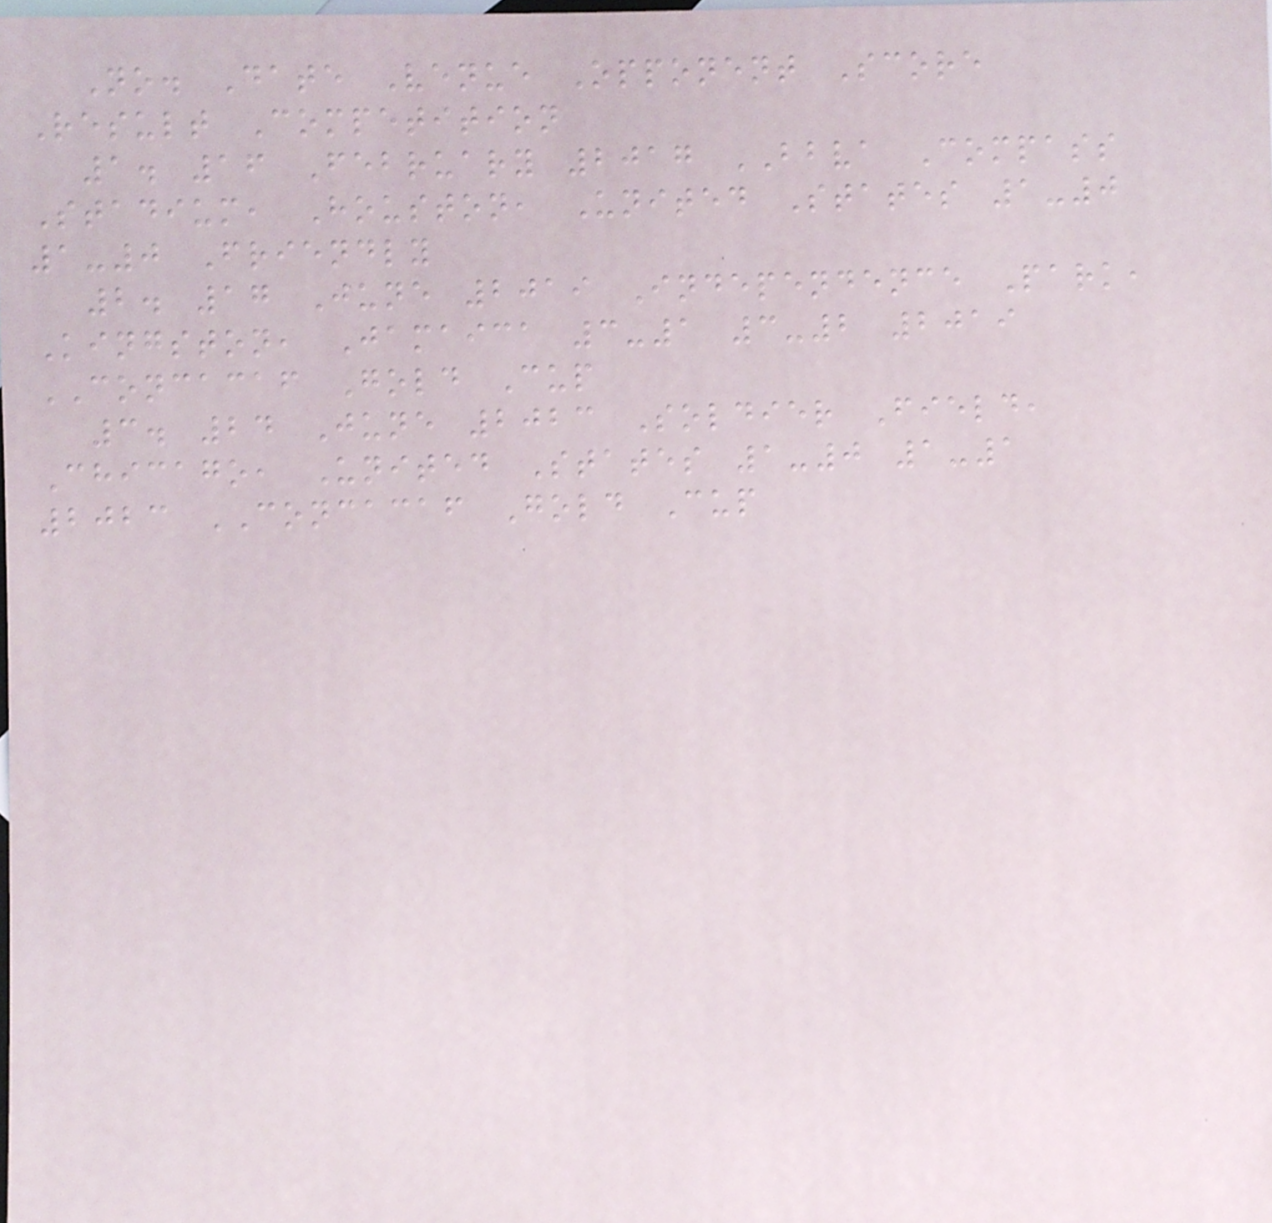No. Date Venue Opponent Score
Result Competition
1. 16 February 2017 BBVA Compass
Stadium, Houston, United States 1-0
1-0 Friendly
2. 17 June 2019 Independence Park,
Kingston, Jamaica 3-1 3-2 2019
CONCACAF Gold Cup
3. 24 June 2023 Soldier Field,
Chicago, United States 1-0 1-1
2023 CONCACAF Gold Cup
